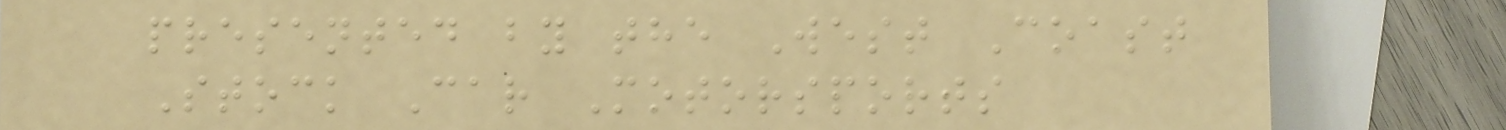presented by the West Coast
Stock Car Motorsports
